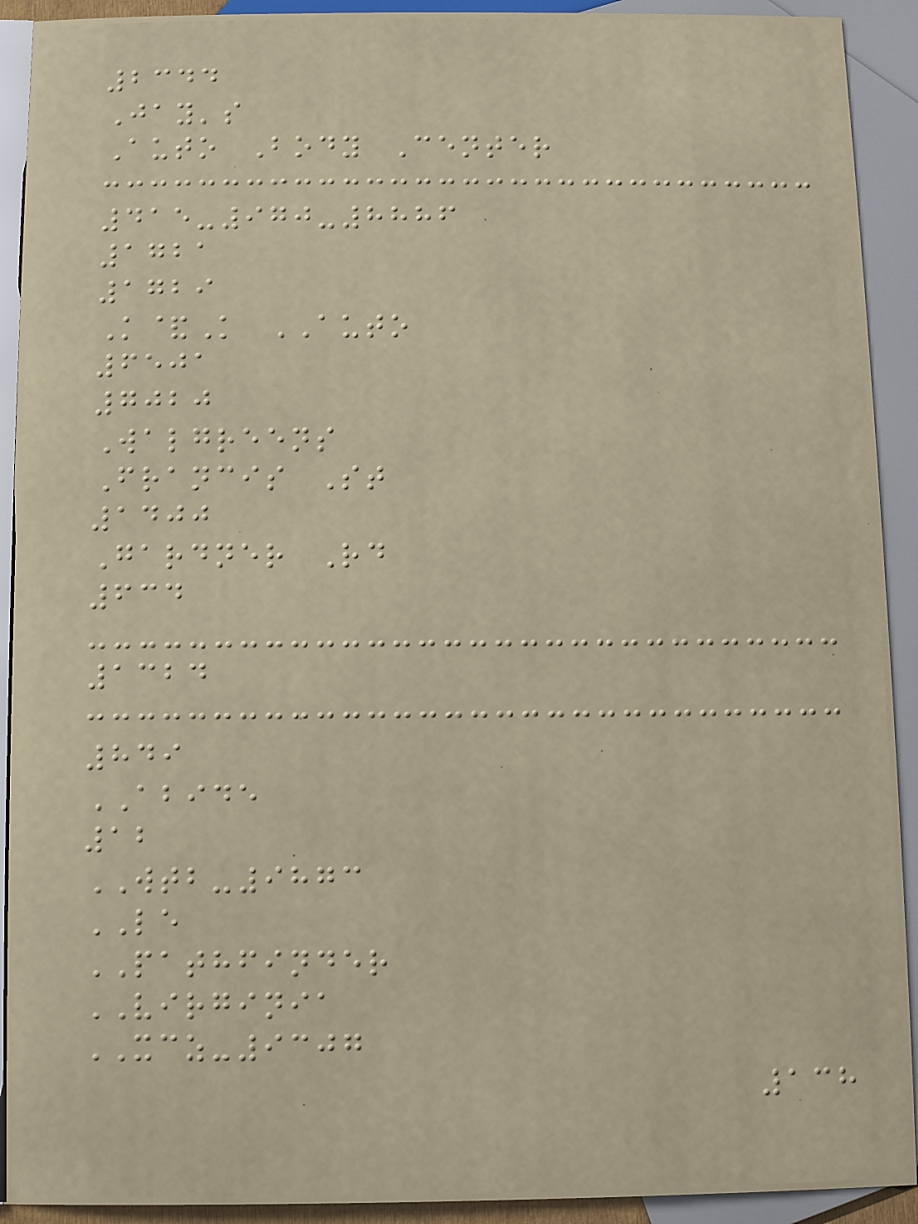2344
Jay's
Auto Body Center
415-970-8886
1721
1729
K&K AUTO
6501
7020
Walgreens
Francis St
1400
Gardner Rd
634
1324
849
ABIDE
12
WTB-9873
LE
PATHFINDER
VIRGINIA
XCZ-9307
138
